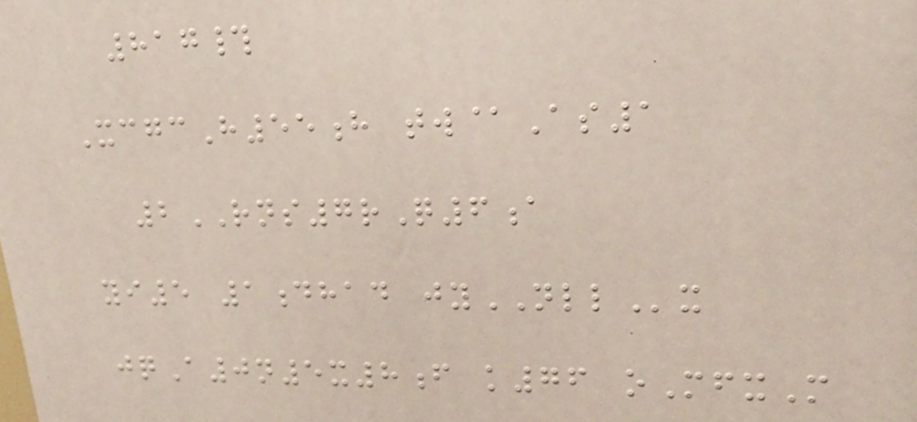817#
XcgcH55h tw@As1
2RNS7rQ6a
yi5 1dhad jyNLLx
jqA0n5x8f k76 oMfxM
